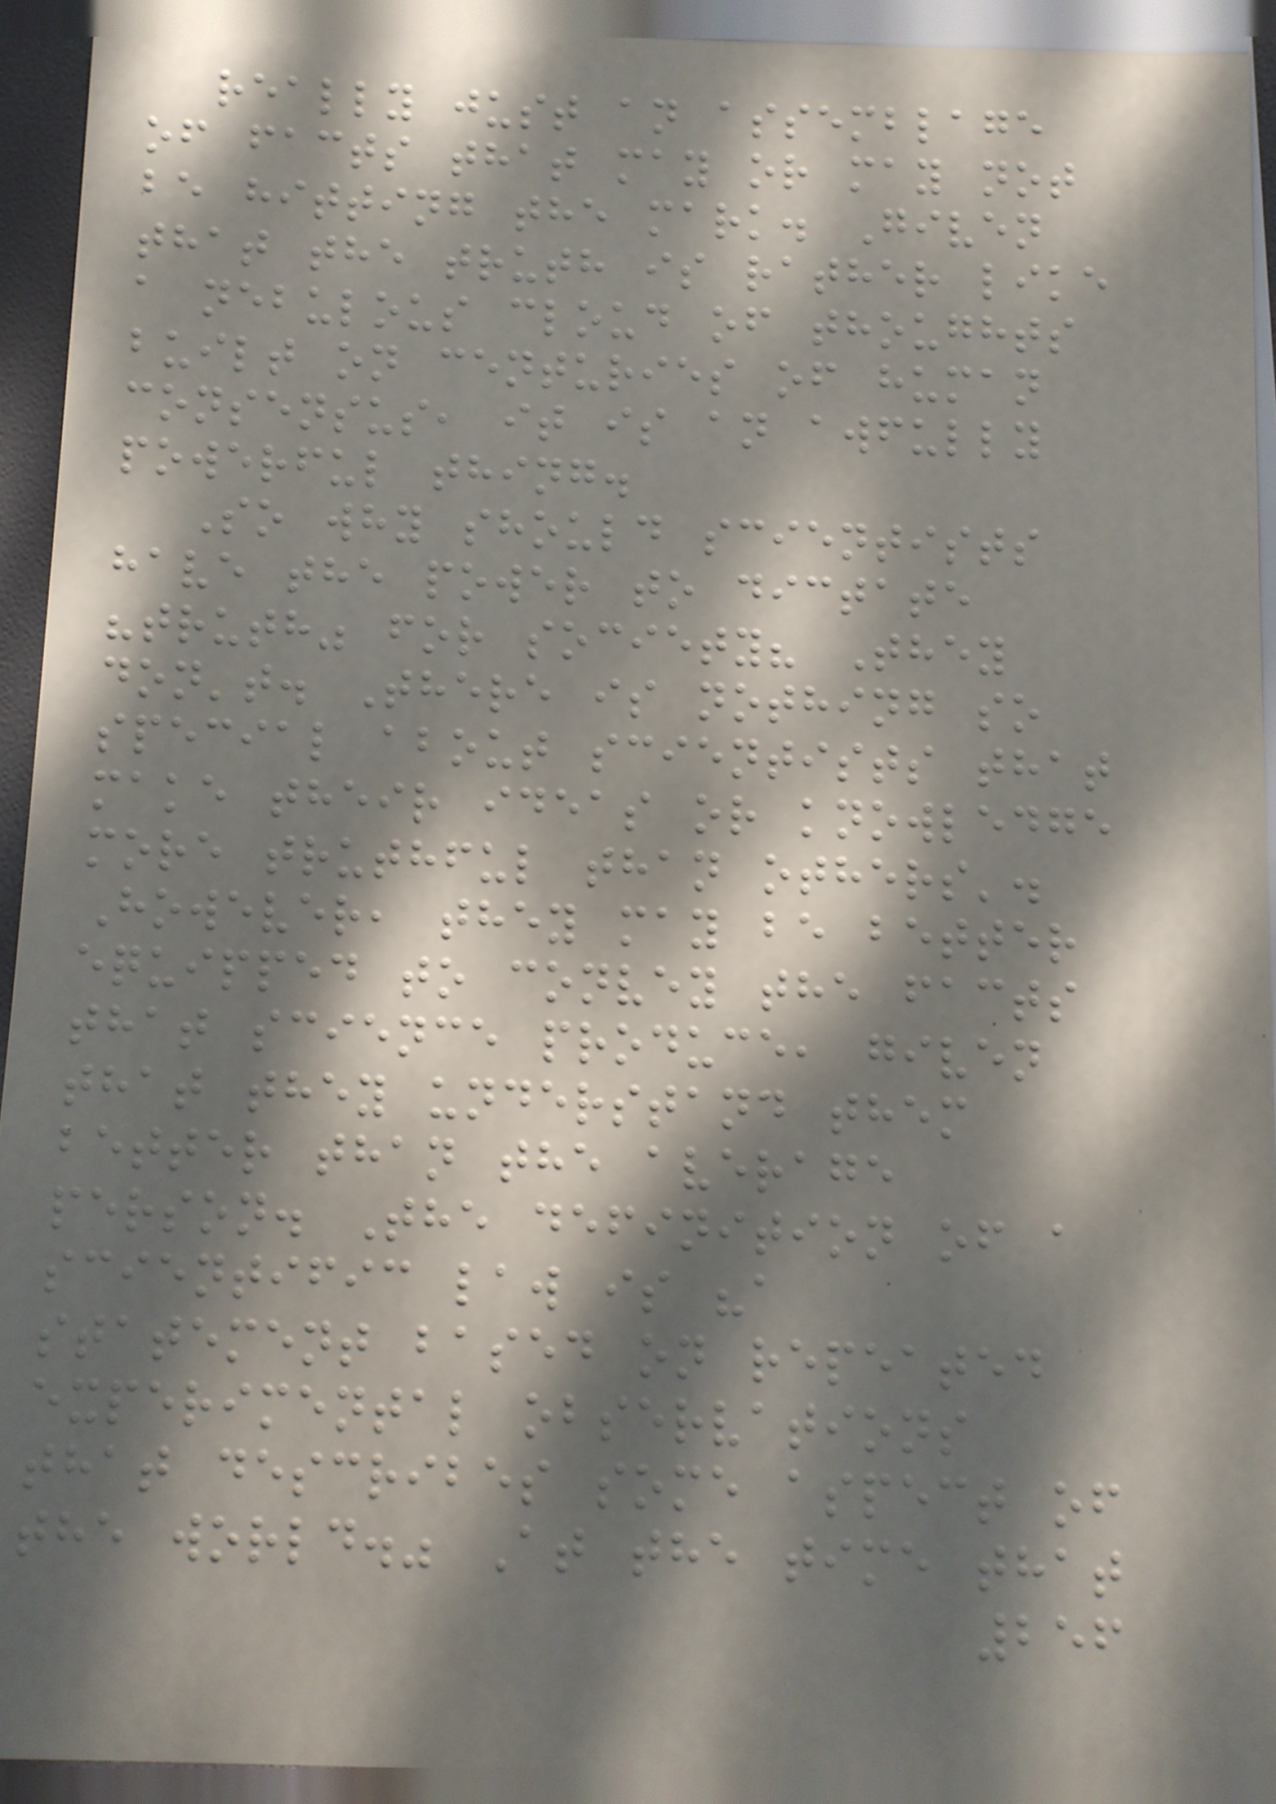really just an assemblage
of facts that may or may not
be hitting the mark. Given
that the truth is rather like
a nebulous cloud of thoughts
built on centuries of human
consensus, it is an awfully
powerful thing.
So why should scientists
have the power to dictate
"truth" for society? They
don't. There is nothing so
special about scientists that
make their ideas or knowledge
more truthful than others'.
However, they may be better
equipped to convey the facts
that science produce, given
that they understand them
better than the average
person. The definition of a
scientific law is "a
statement based on repeated
experimental observations
that describes some aspect of
the world." At the time that
256
